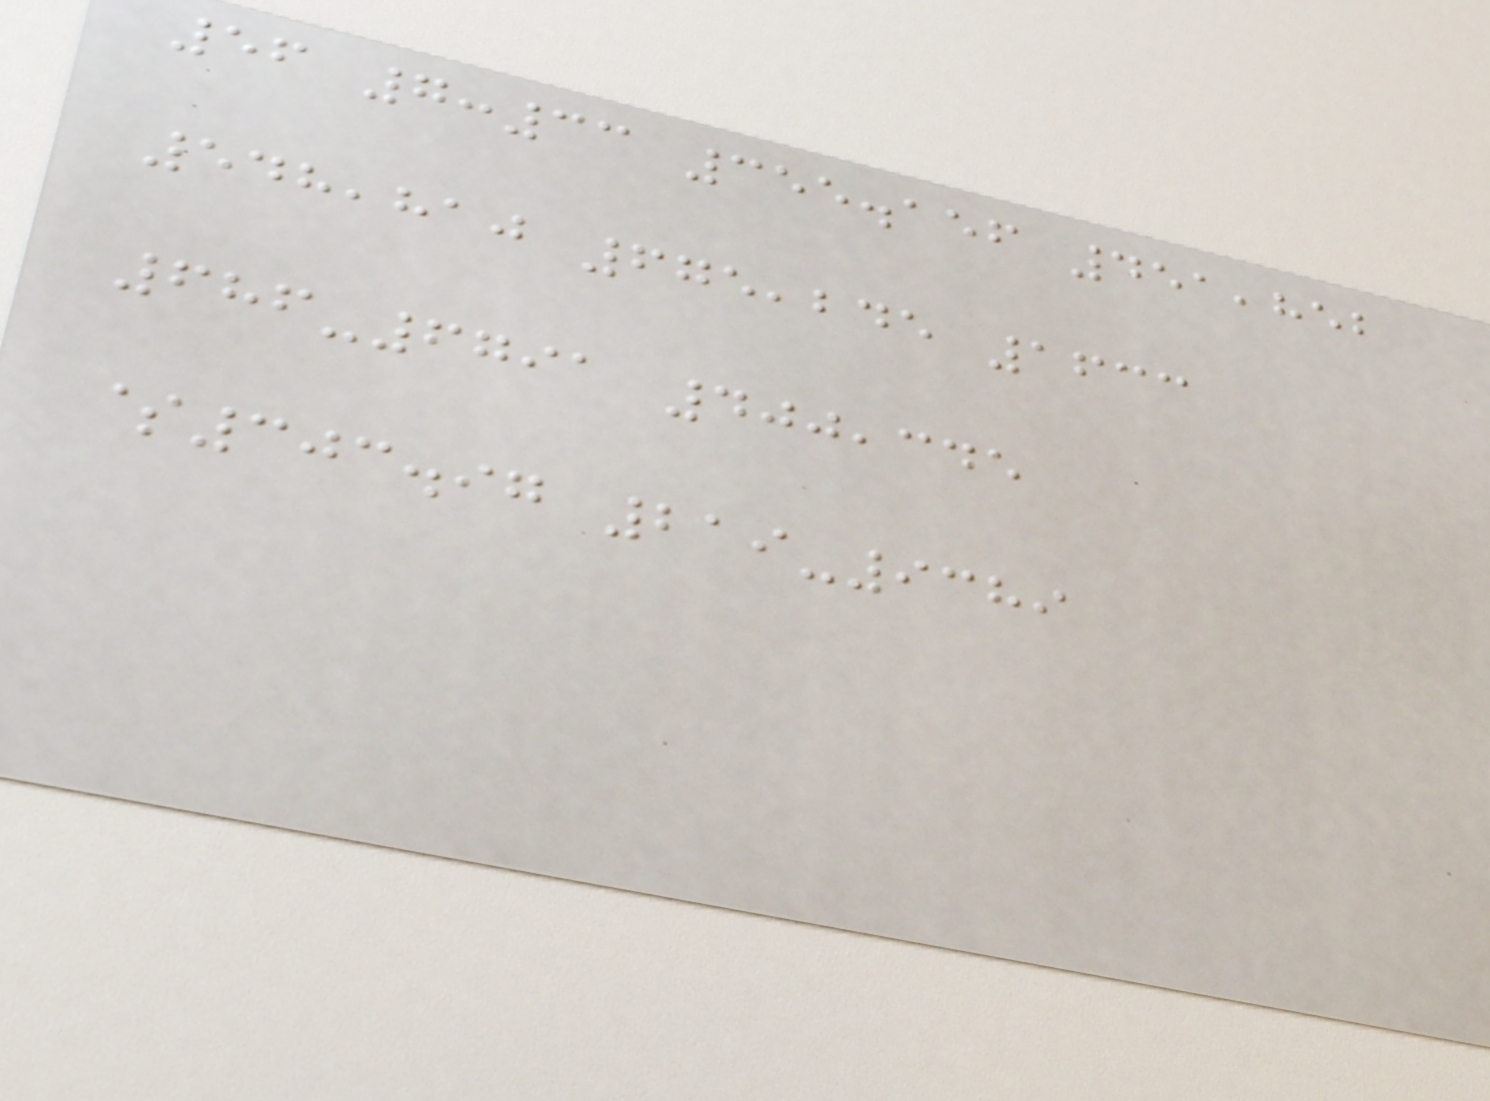56 7:33 355.156 451,852
548,810 675,245 1633
686-6791 400,345
$303.97 219-9389
